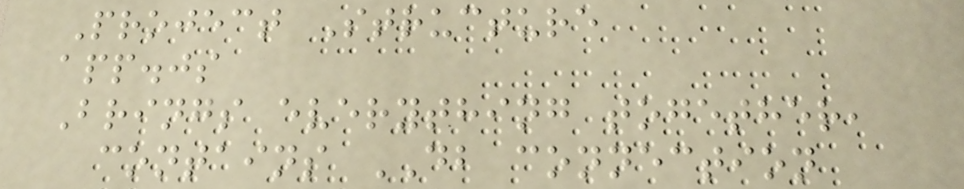Project Structure
app.js
Brings everything together,
contains DB connection
